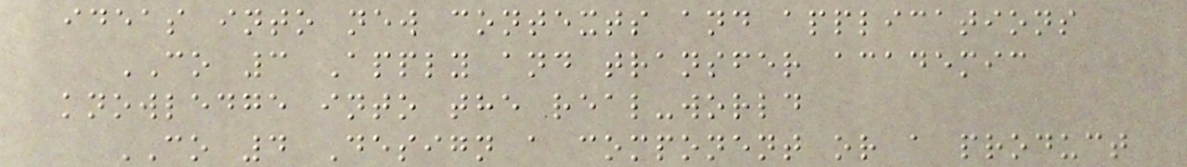ideas into new contexts and applications
CO 3 Apply and transfer academic
knowledge into the real-world
CO 4 Design a component or a product
